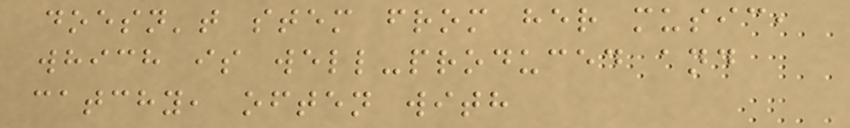doesn't stem from her music,
which is well-produced and
catchy, often with
